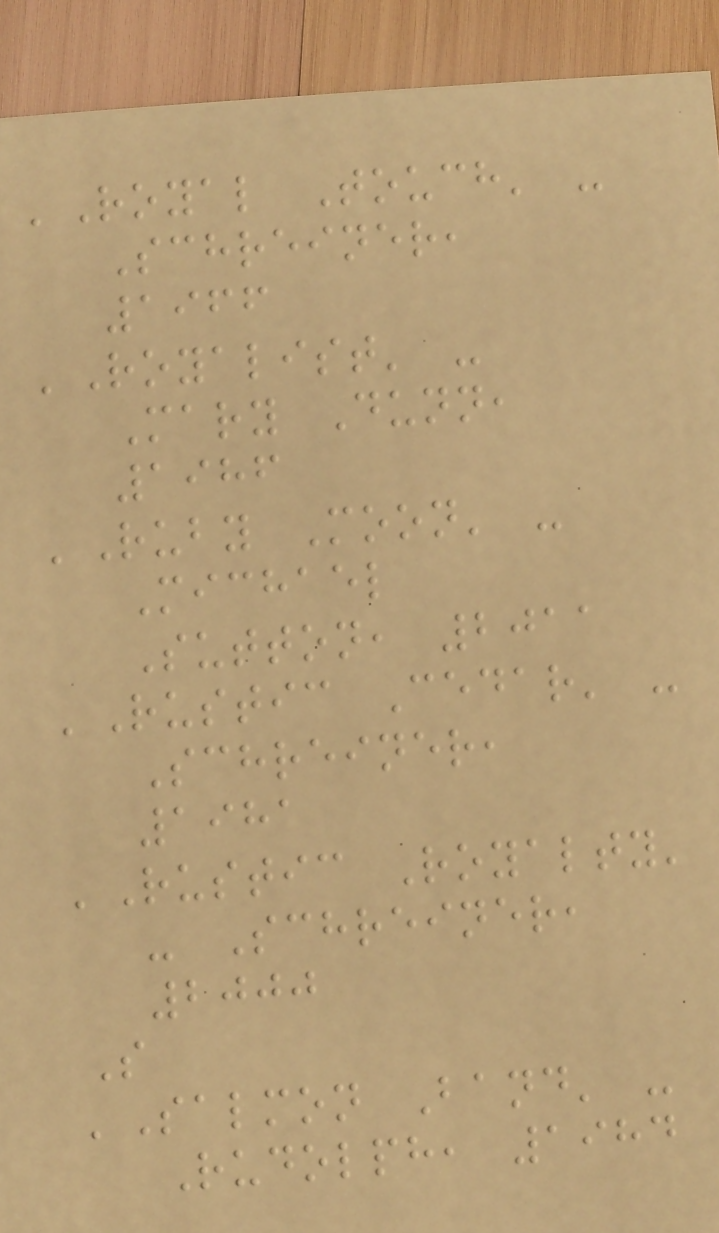'Royal Touch' -
Schreiner,
1966
'Royalist' -
Mary Dunn,
1986
'Ruby Moon' -
Michael
Sutton, 2011
'Rustic Cedar' -
Schreiner,
1981
'Rustic Royalty'
- Schreiner,
2000
S
'Salmon Band' -
Rudolph, 1984
